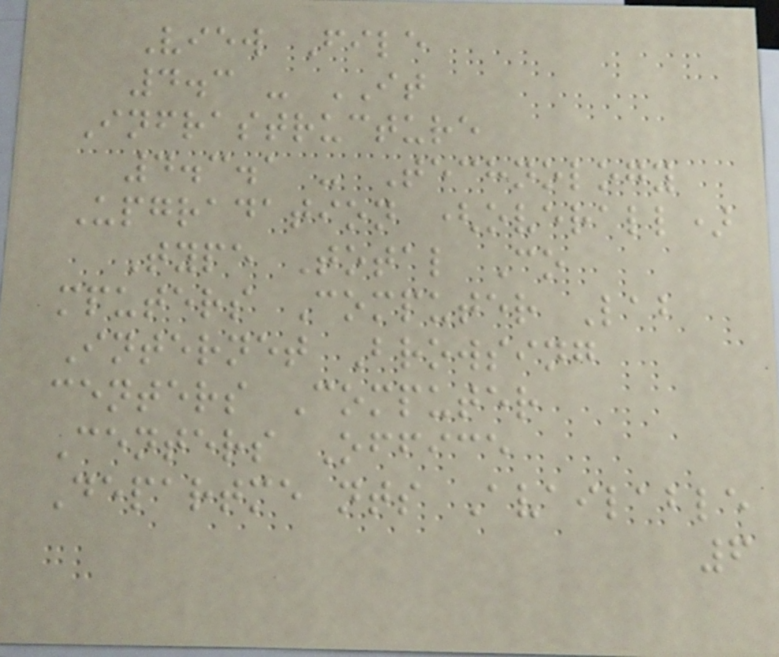View File
4.3 - IT
Infrastructure
4.3.1 - Technology
Upgradation (overall)
Type Total Co
mputers Computer Lab
Internet Browsing
centers Computer
Centers Office
Departme nts Available
6
